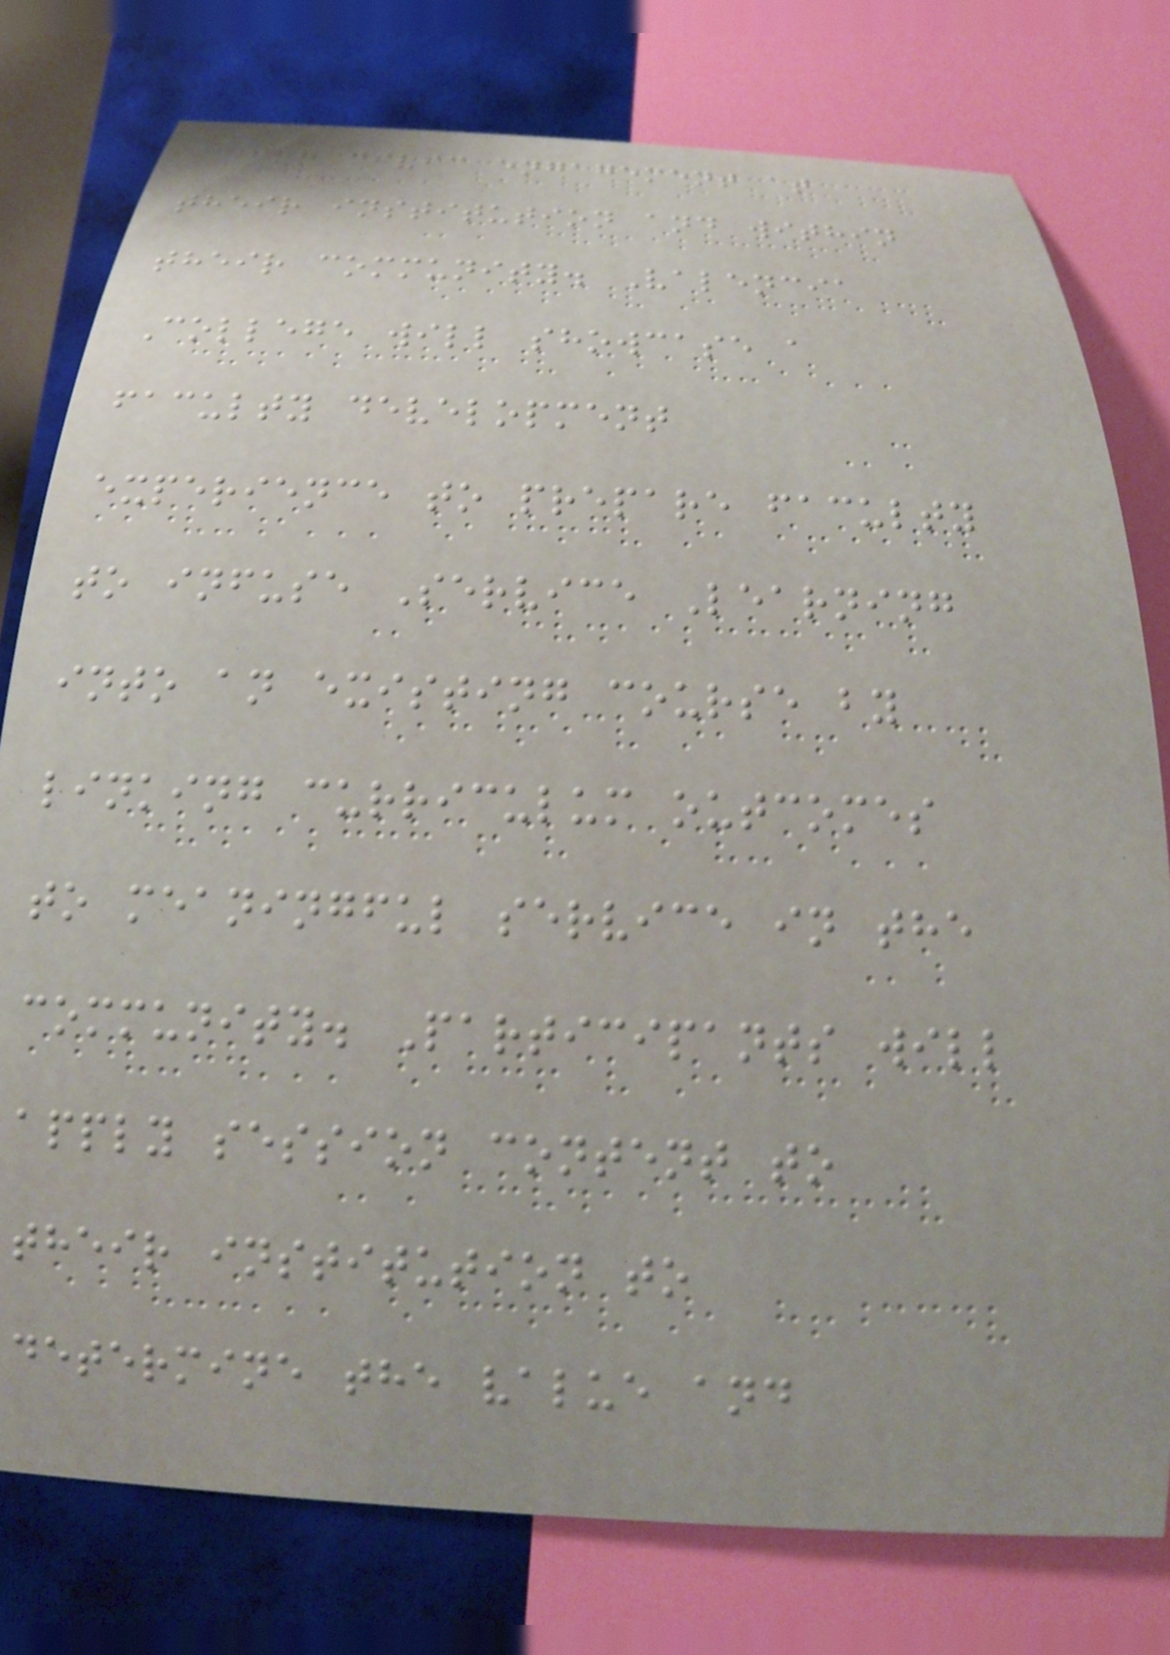for civic engagement at
their institution and within
their community. Valencia
College will showcase a
faculty development
experience to prepare faculty
to infuse Service Learning
into an existing course by
linking curriculum outcomes
to meaningful service in the
community. Participants will
apply session content to
their institution to
determine the value and
